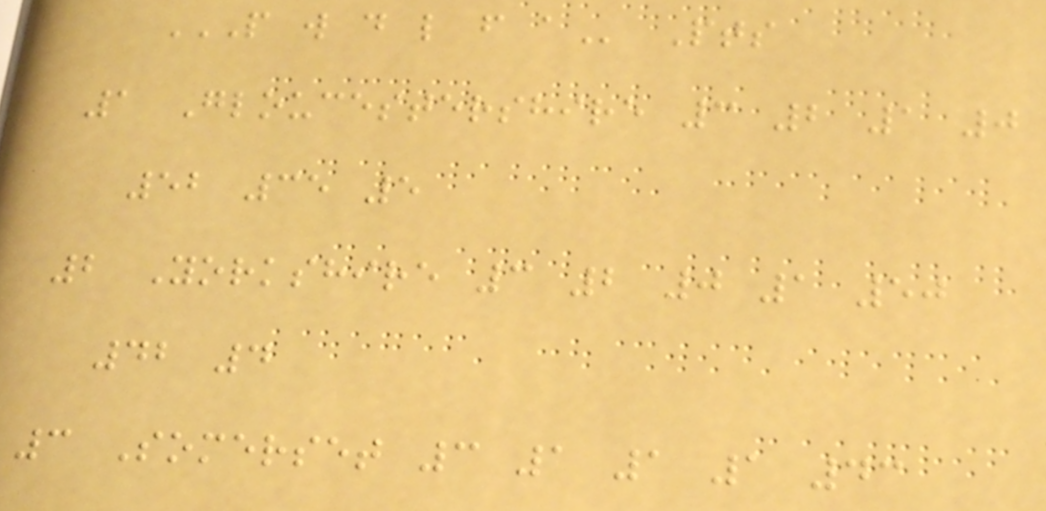P W D L F A Pts
1 Gloucestershire 3 2 1 0
52 35 5
2 Yorkshire 3 2 0 1 50
42 4
3 Somerset 3 1 1 1 43
